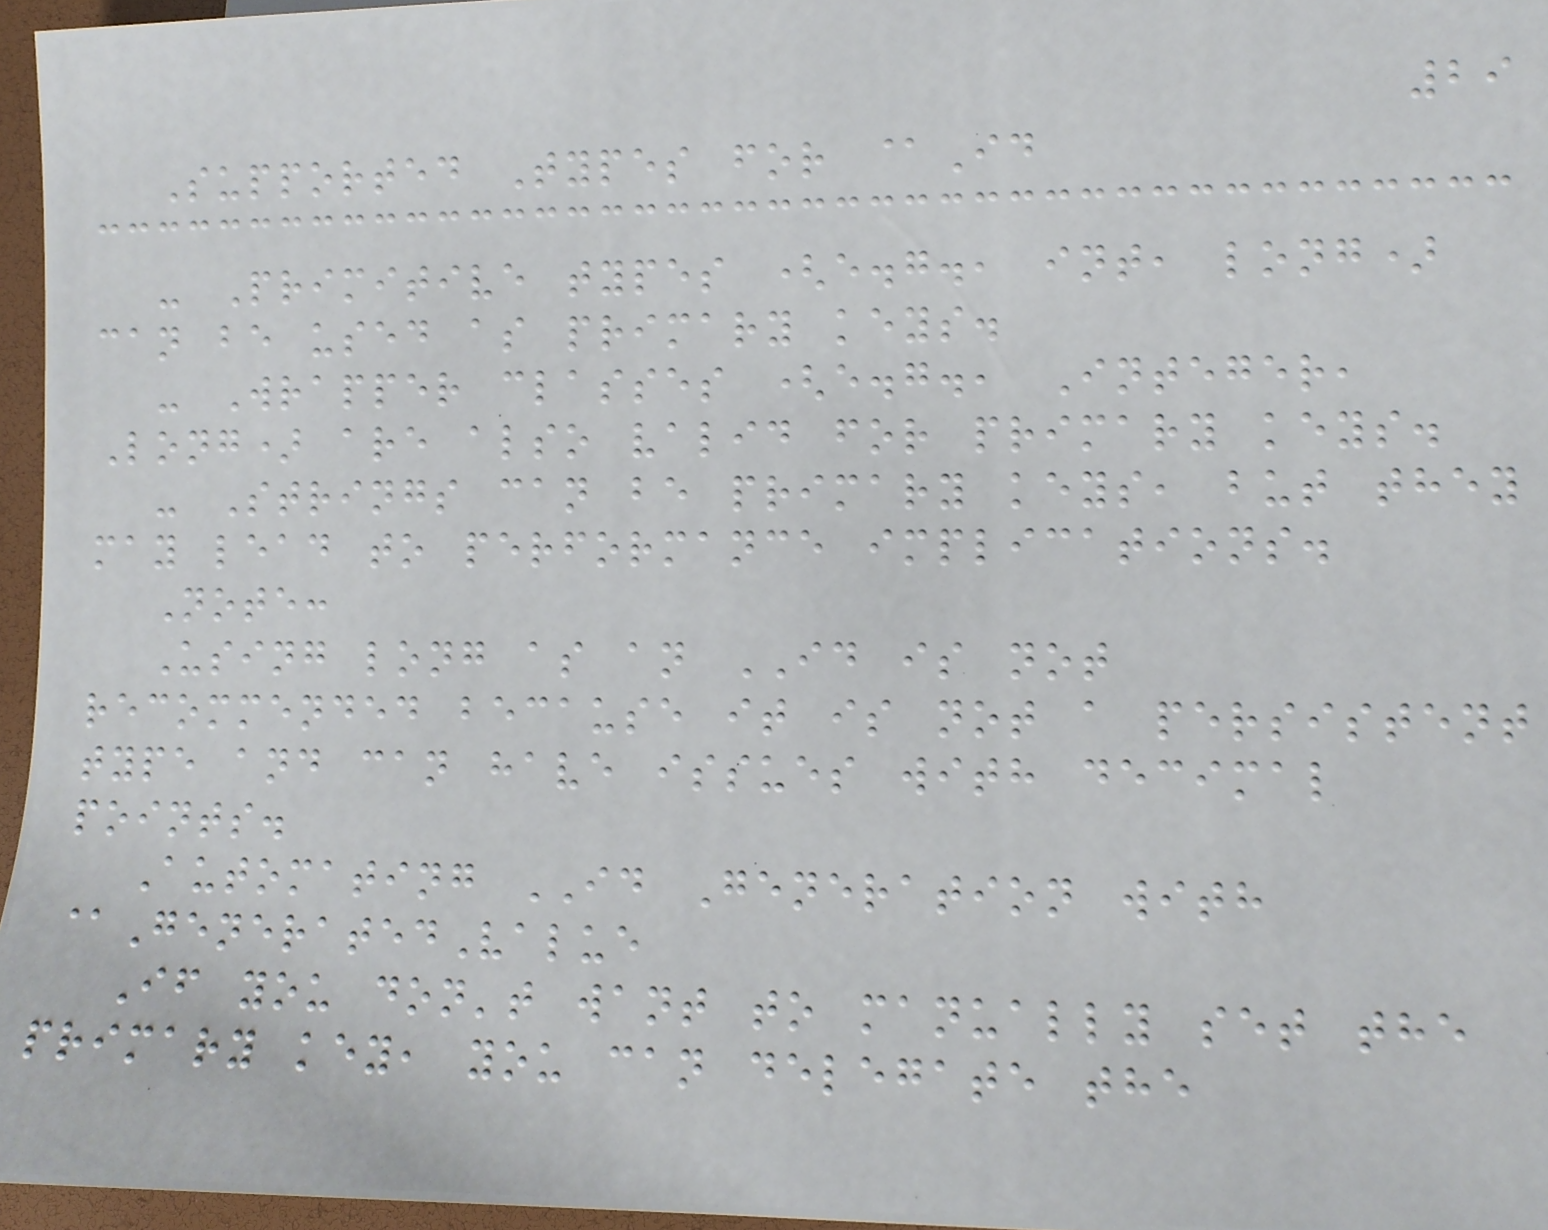29
Supported Types for @Id
- Primitive types (e.g., int, long)
can be used as primary keys.
- Wrapper classes (e.g., Integer,
Long) are also valid for primary keys.
- Strings can be primary keys, but they
may lead to performance implications.
Note:
Using long as an ID is not
recommended because it is not a persistent
type and can have issues with decimal
points.
Automating ID Generation with
@GeneratedValue
If you don't want to manually set the
primary key, you can delegate the
